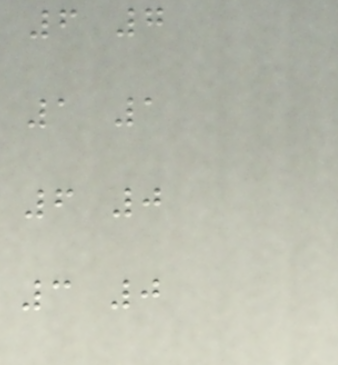6 7
1 1
6 0
3 0
